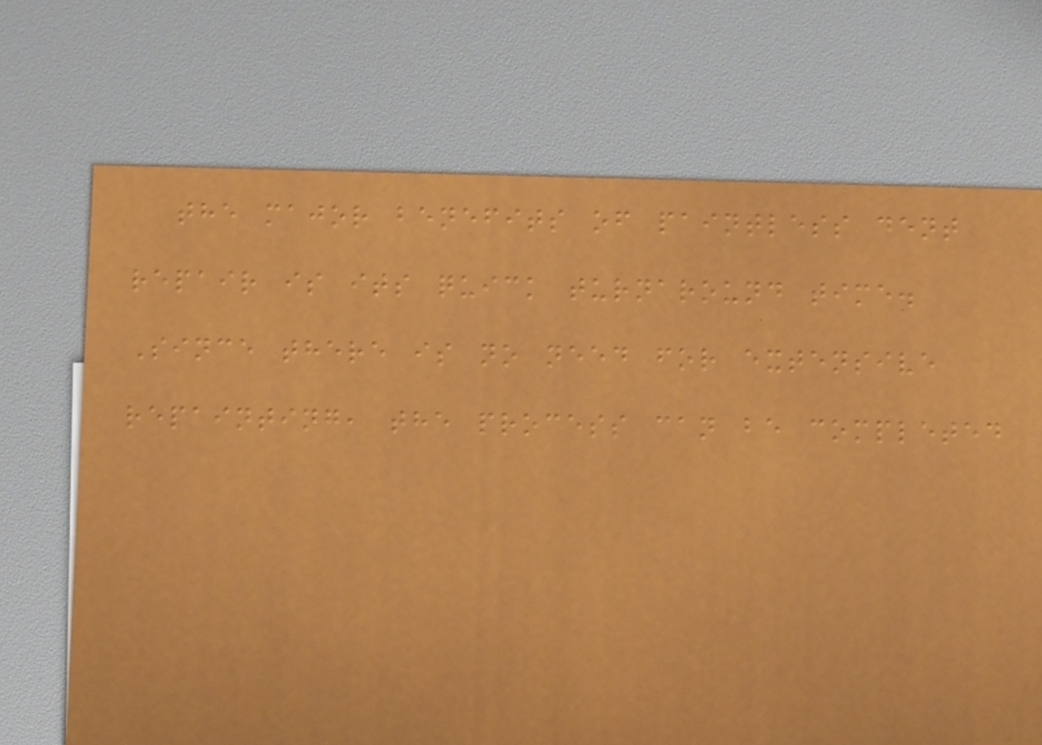the major benefits of paintless dent
repair is its quick turnaround time.
Since there is no need for extensive
repainting, the process can be completed
